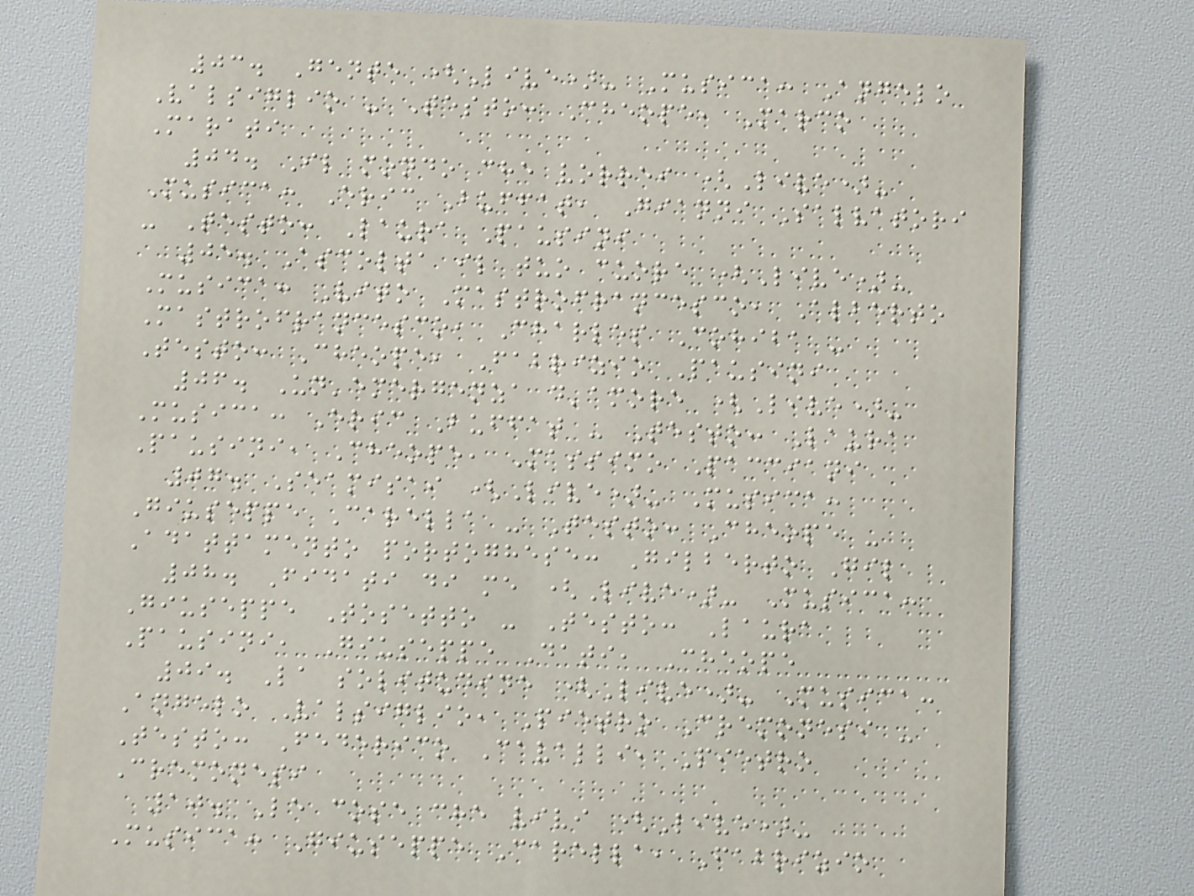03. Gente (Live)- Musica: Angelo
Valsiglio - Testo: Cheope, Marco
Marati
04. Il mondo che vorrei (Live)-
Musica: Eric Buffat, Gianni Salvatori
- Testo: Laura Pausini
05. Ascolta il tuo cuore (Live)-
Musica: Vito Mastrofrancesco, Alberto
Mastrofrancesco, Charles Cohiba -
Testo: Cheope, Fabrizio Pausini
06. Un'emergenza d'amore (Live)-
Musica: Eric Buffat - Testo: Laura
Pausini, Cheope, Massimo Pacciani
07. Seamisai (Live)- Musica:
Giuseppe Carella - Testo: Cheope -
Adattamento portoghese: Gilberto Gil
08. Fidati di me (Live)- Musica:
Giuseppe Tosetto - Testo: Laura
Pausini, Giuseppe Dati, Cheope
09. La solitudine (Live)- Musica:
Angelo Valsiglio, Pietro Cremonesi -
Testo: Federico Cavalli, Pietro
Cremonesi
10. Le cose che vivi (Live)-
Musica: Giuseppe Carella, Fabrizio
